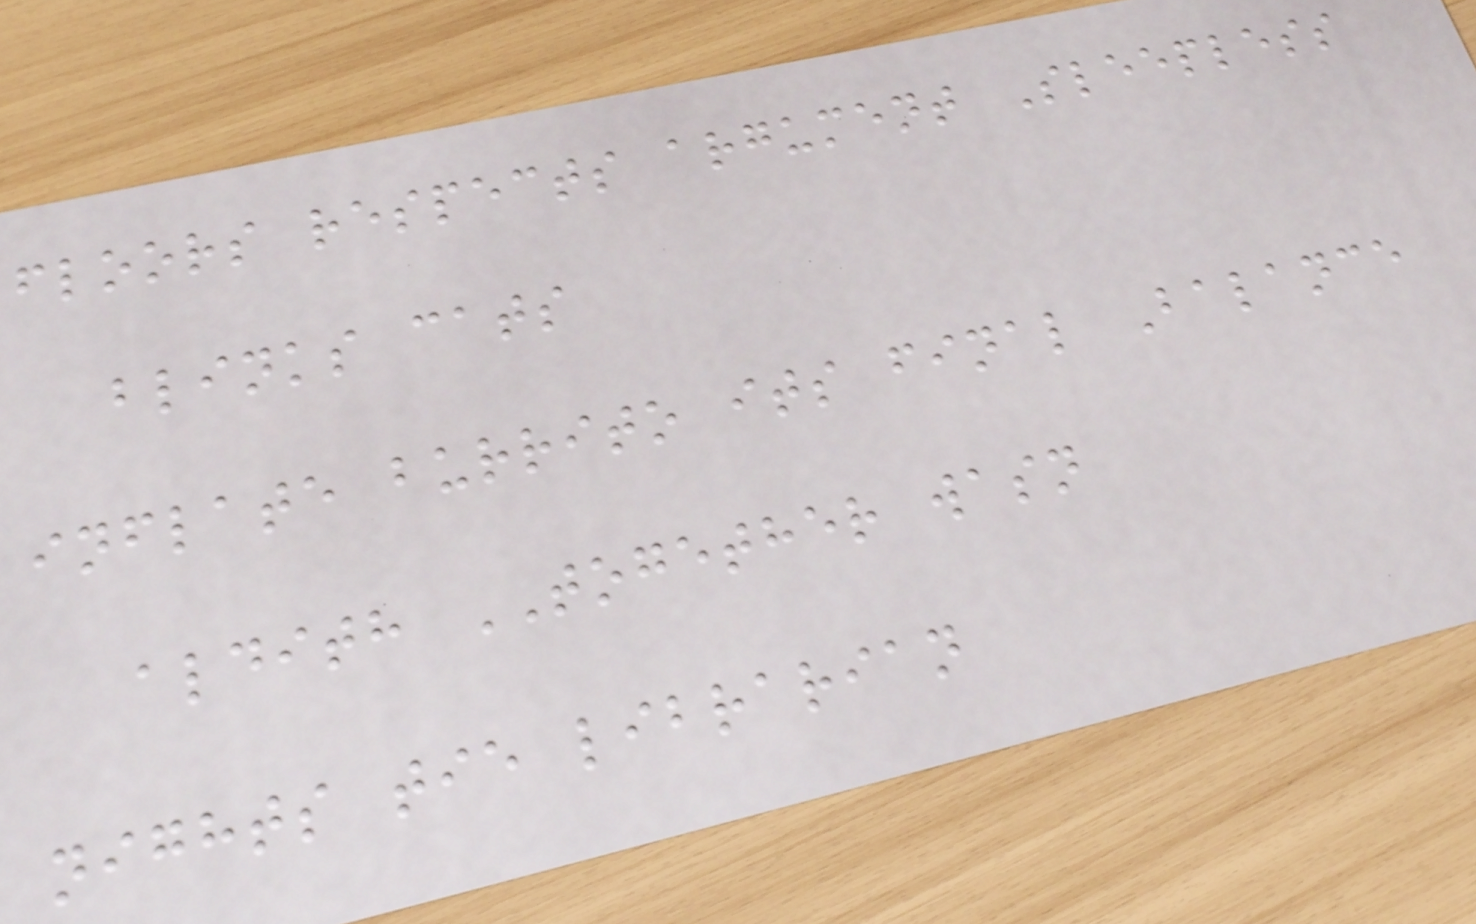floors respects argument Sleepless
blinks cats
inflate burrito its final Balance
aldith TOGETHER wasn
nights tie librarian
